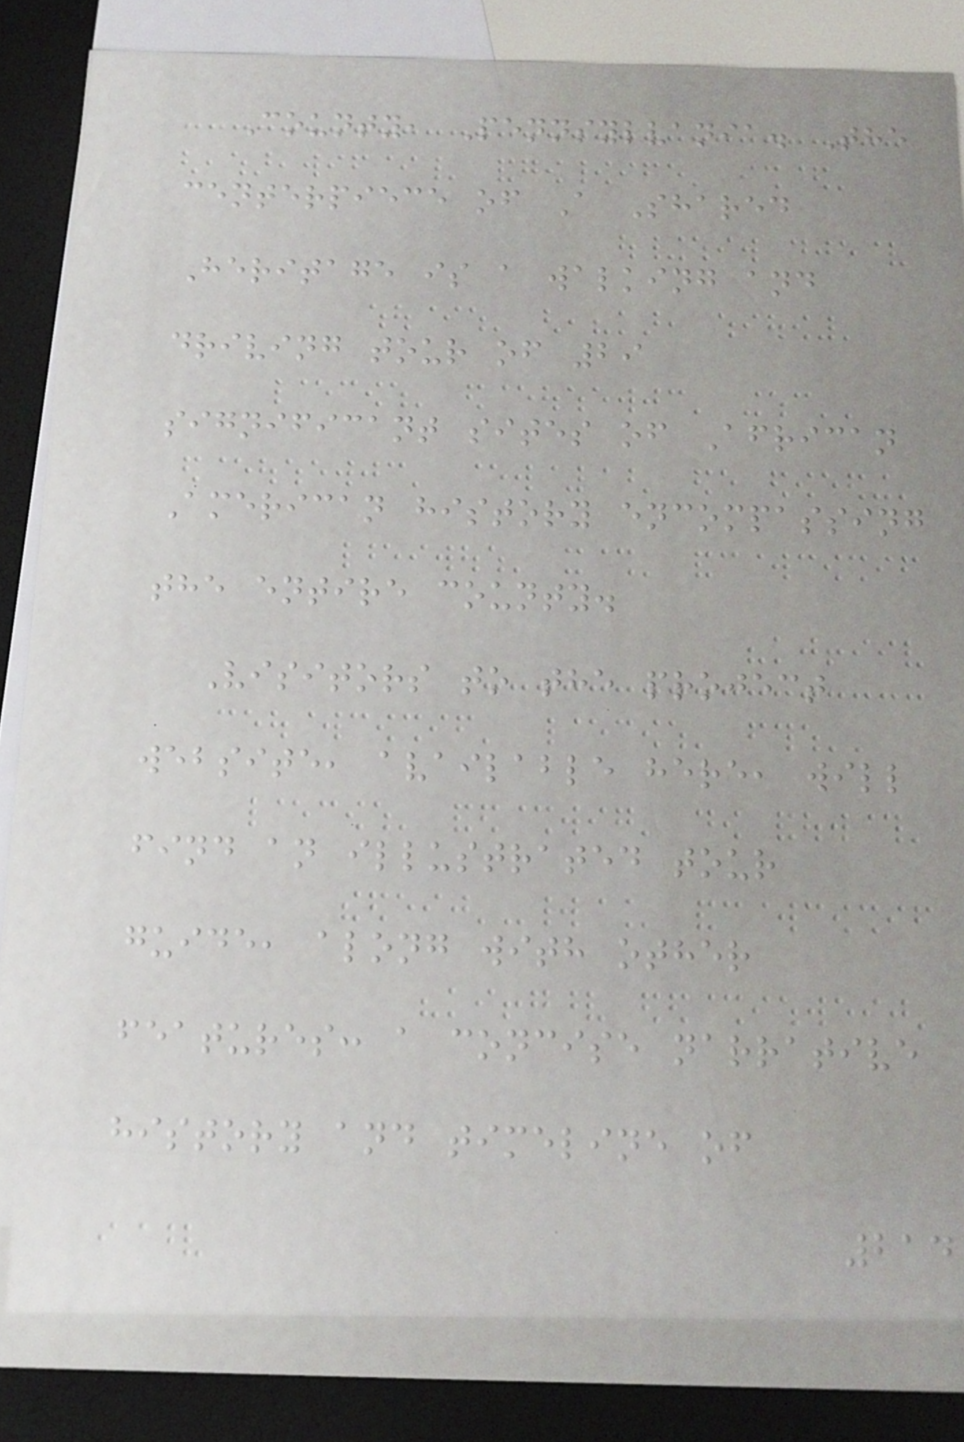County, Pennsylvania. The
centerpiece of A Shared
Heritage is a walking and
driving tour of 29
significant sites of African
American history encompassing
the entire county.
Visitors to the project
website, available here, will
find an illustrated tour
guide, along with other
features: a concise narrative
history and timeline of
214
